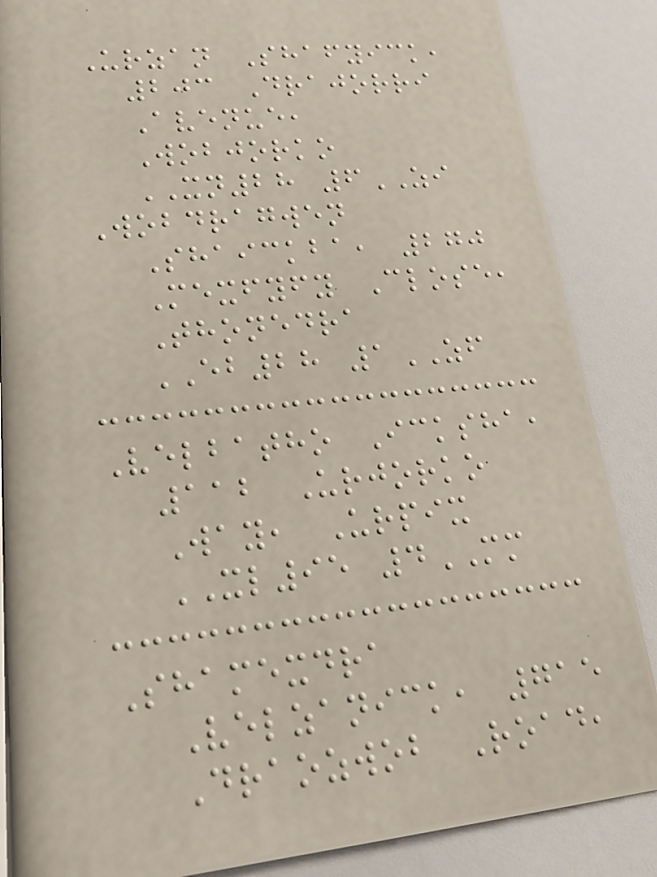Urzan Shafyick,
203 Drajorri
Avenue,
Wobjorko
XN28 6ZI
Wobdragwen
Shaickba, 270
Mexfyfy Close,
Thonedra
EB28 1ZF
Velbatho Icksha,
112 Urjorko
Way, Urpix
XL95 4MM
Shamexdra
Velzanick, 715
Draozwob Road,
